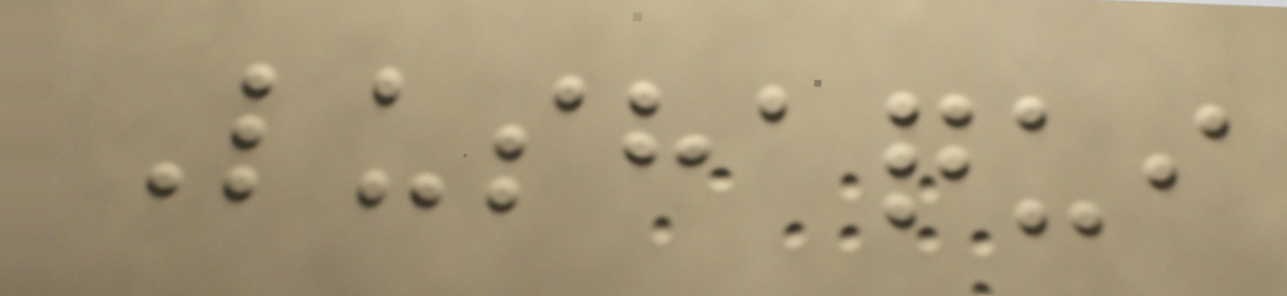Lushaqui
